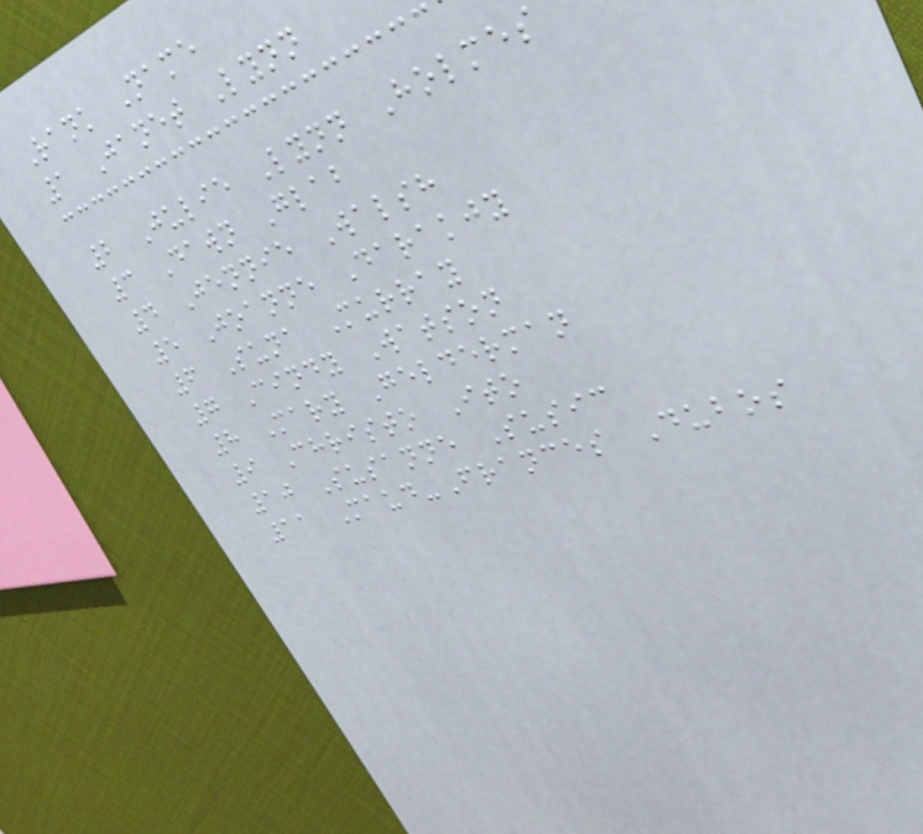Rank Name
1 Janet Lynn
2 Julie Lynn Holmes
3 Dawn Glab
4 Jennie Walsh
5 Joanne Darakjy
6 Suna Murray
7 Cindy Watson
8 Mary Gelderman
9 Christo Ito
10 Susanne Susic
11 Maud-Frances Dubos
